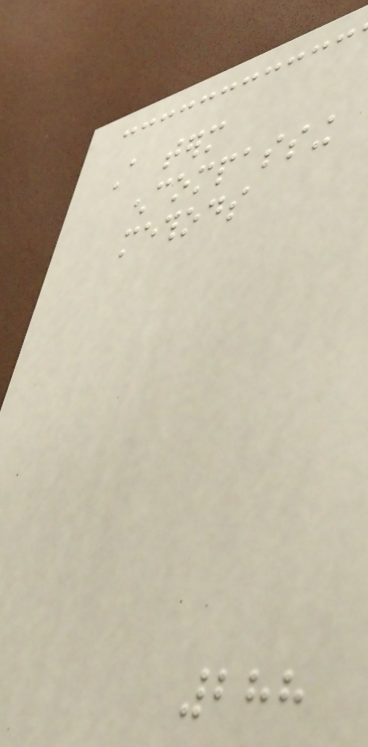A term
encompassing
methods
288
